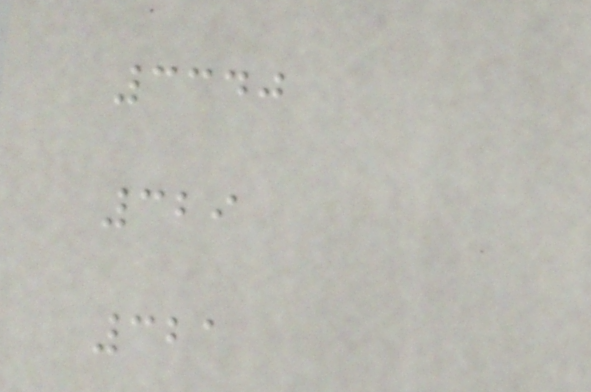3340
329
321
